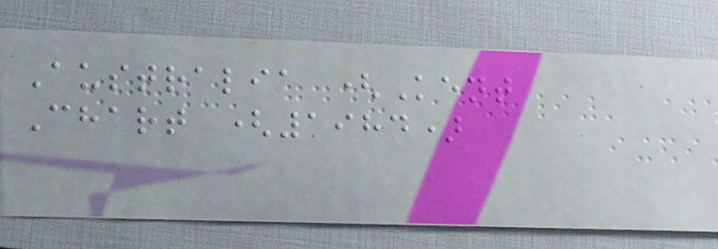Australia (Kent
Chart (1984)
